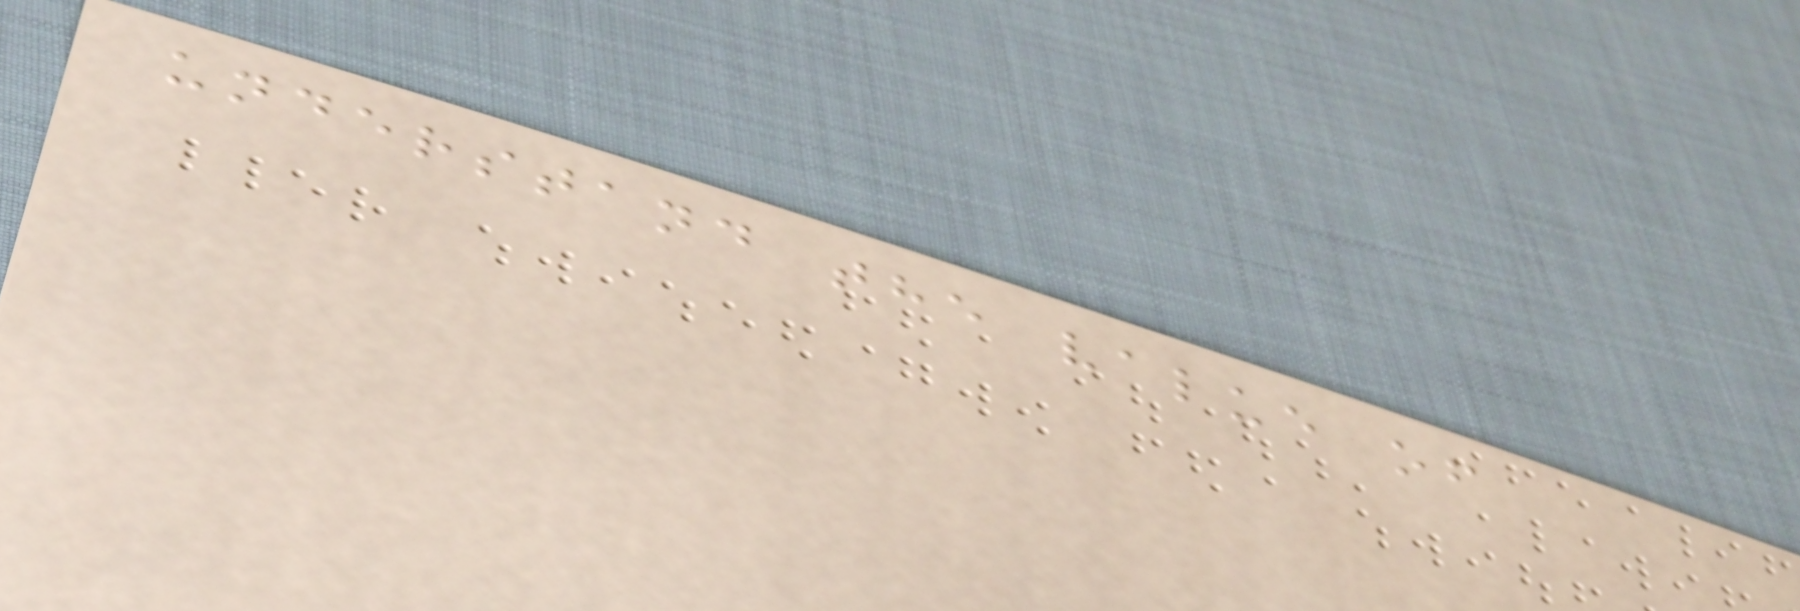understand the value of
